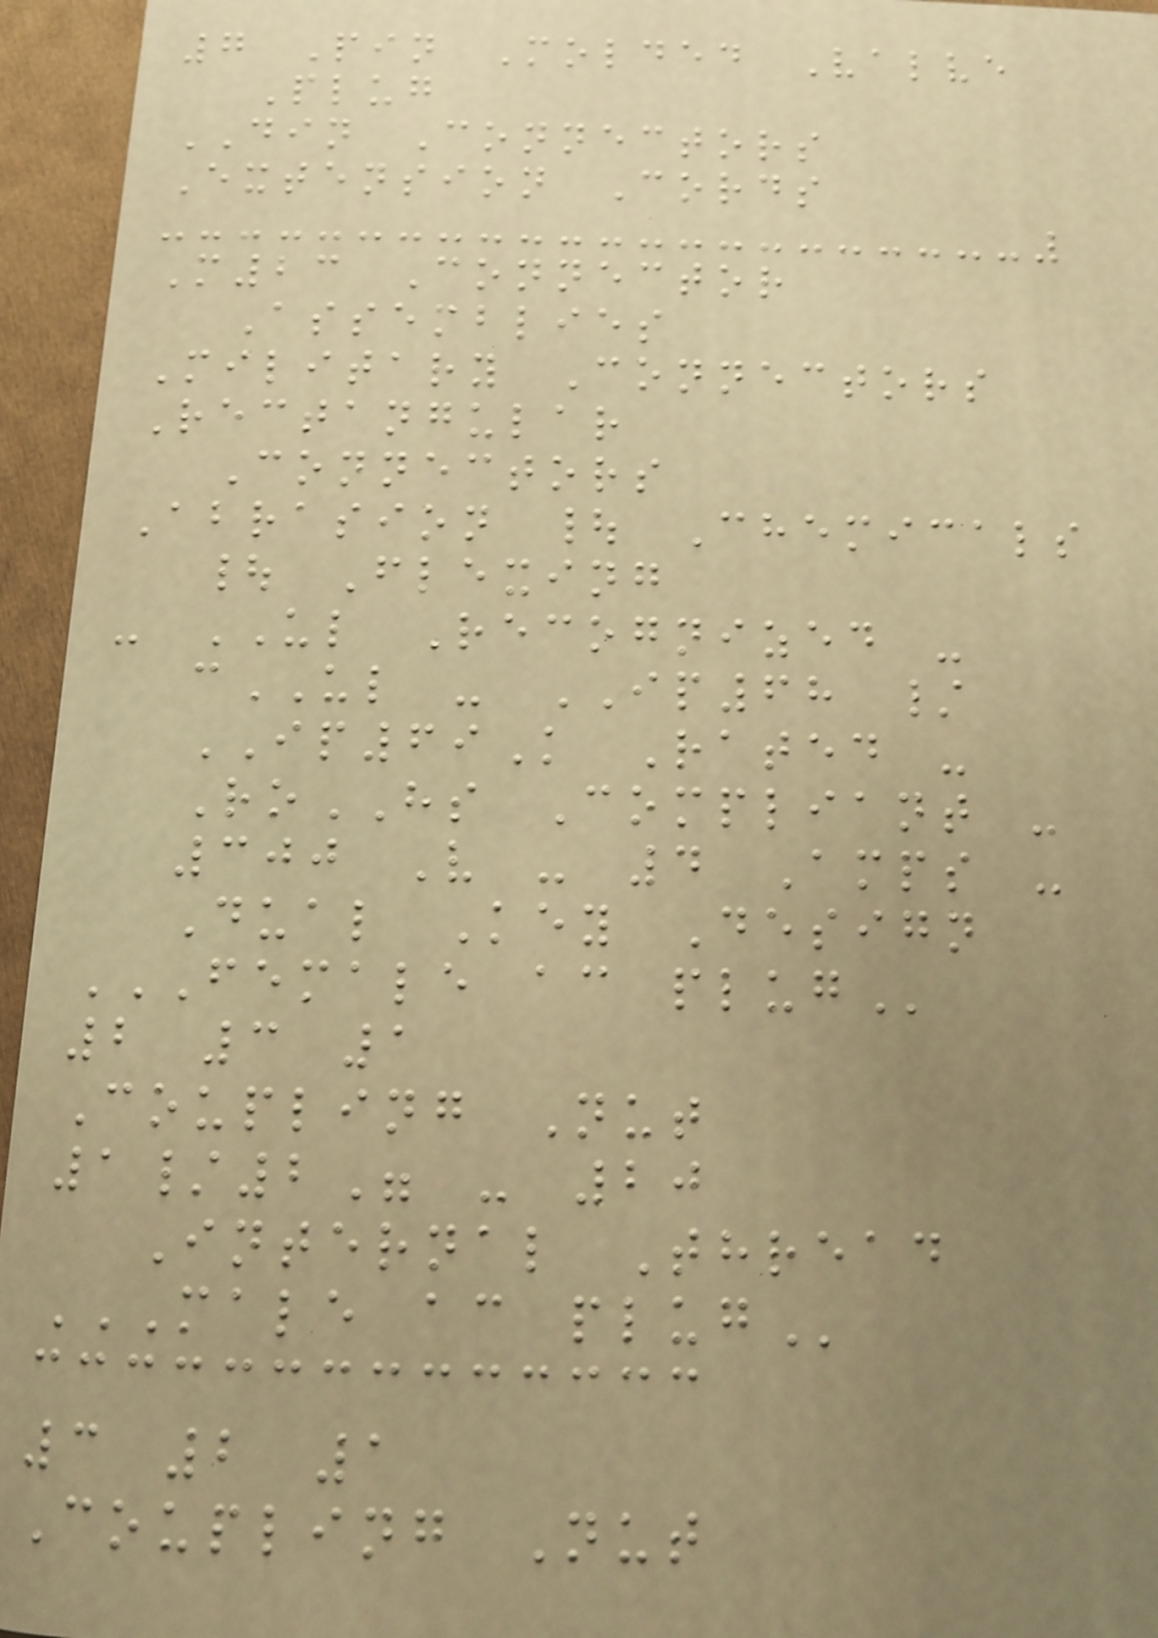7 Pin Molded Valve
Plug
DIN Connectors
Extension Cords
M23 Connector
Assemblies
Military Connectors
Rectangular
Connectors
Abrasion | Chemicals
| Flexing
- UL Recognized -
cUL - IP68 /
IP69K Rated -
RoHS Compliant -
300 V - 4 Amps -
Dual Key Design
FEMALE AC PLUG
2 3 1
Coupling Nut
1/2" - 20
Internal Thread
MALE AC PLUG
3 2 1
Coupling Nut
